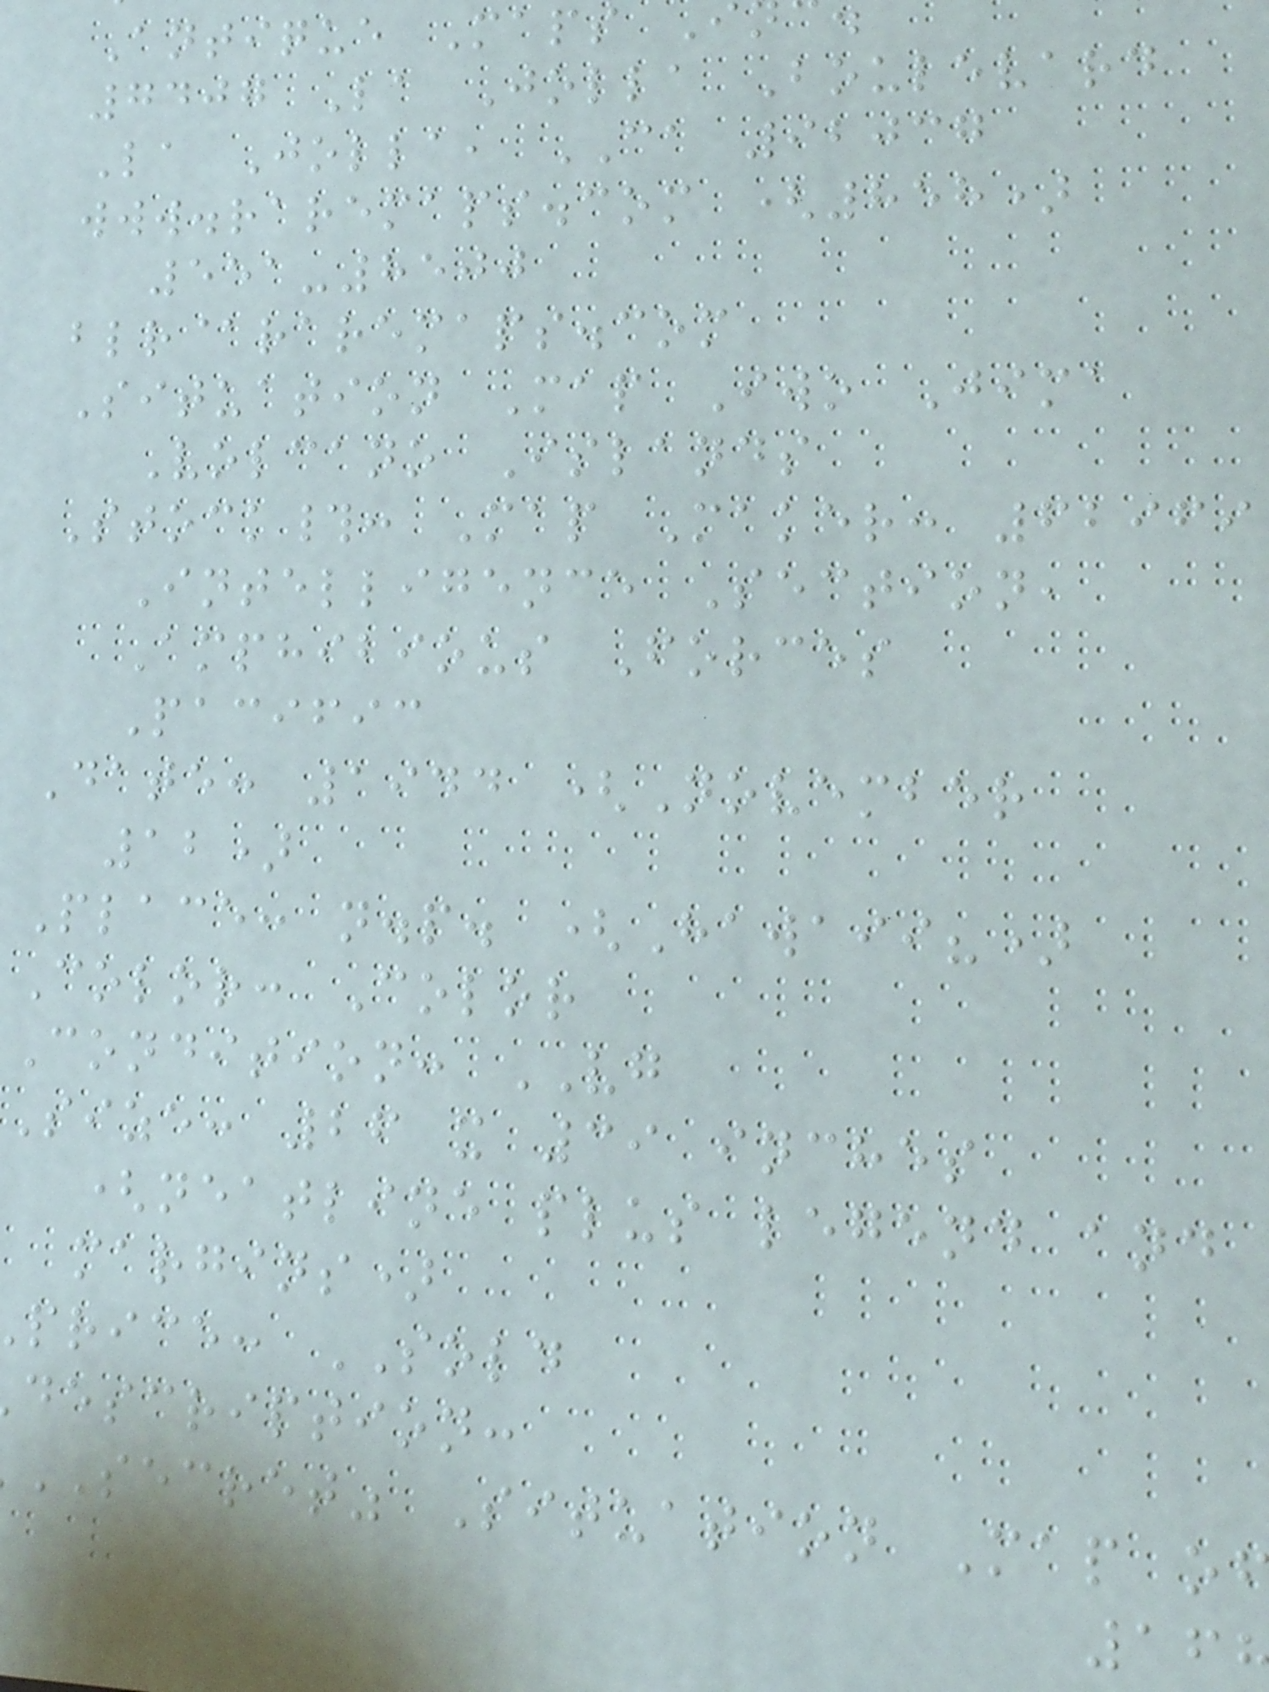Antique Maps
7407 La Jolla Boulevard
La Jolla, CA 92037
www.raremaps.com (858)
551-8500
blr@raremaps.com
Situation Map Iwo Jima
Volcano Islands
Stock#: Map Maker: 62969
Intelligence Section,
Amphibious Forces
Pacific
Date: 1944 (November
12)
Place: n.p. (Hawaii?)
Color: Color
Condition: VG
Size: 26 x 39 inches
(neatline plus legend and
margins)
price: SOLD
description:
SECRET" Situation Map o
